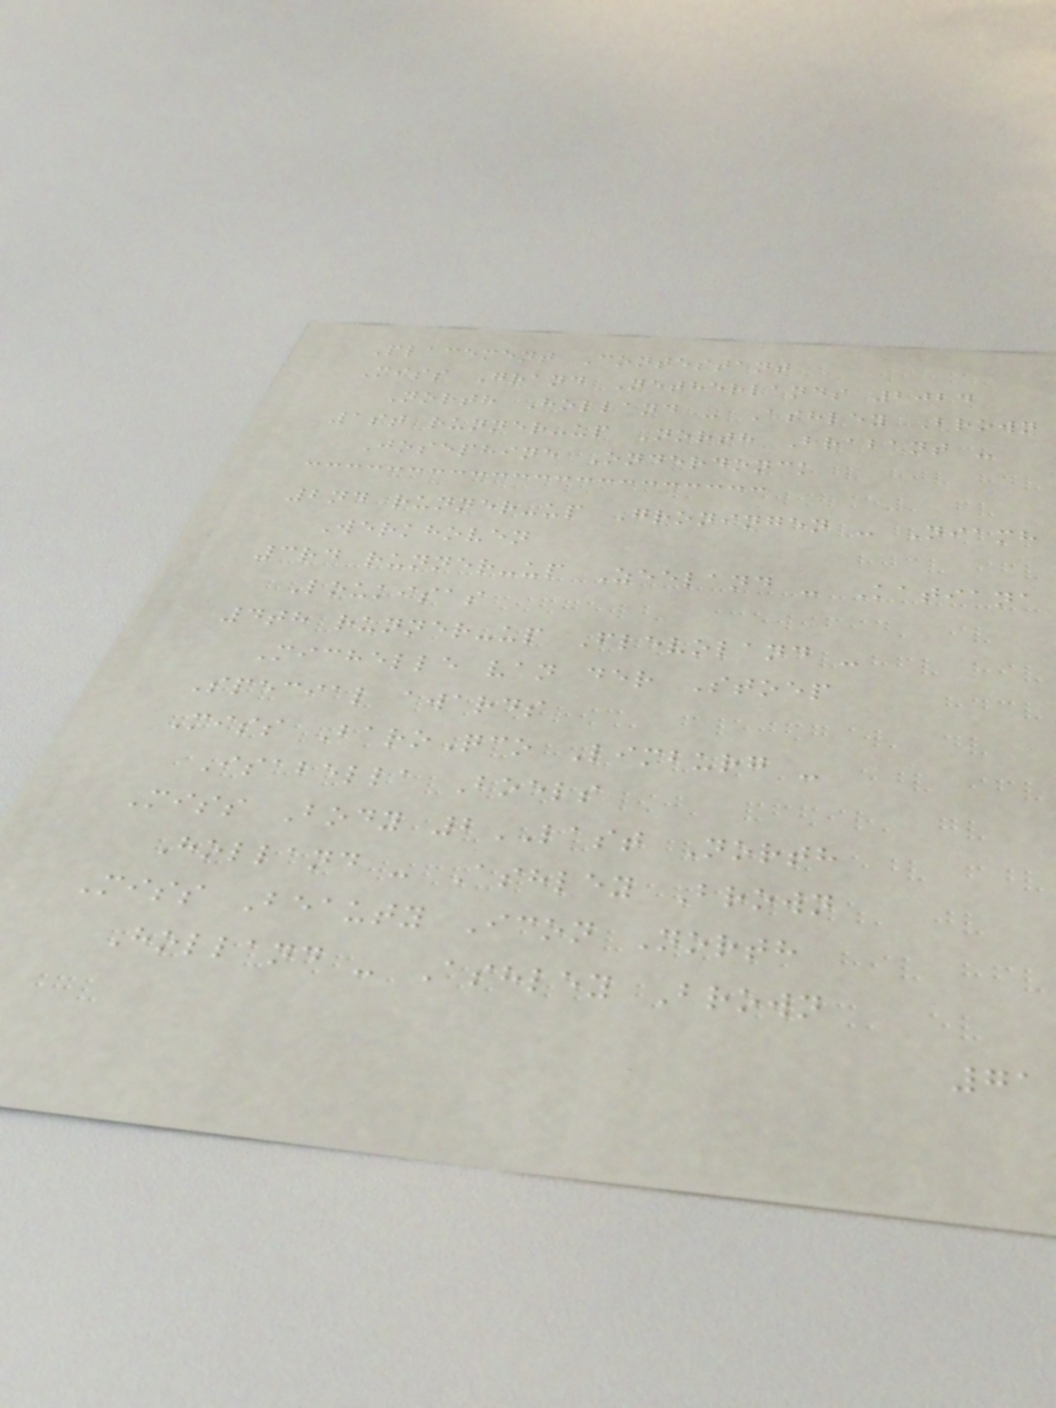Placement Contestant
Miss Grand Netherlands 2024
North Holland - Ashley Brown
1st runner-up North Brabant -
Josephine Onderdonck
2nd runner-up Groningen - Niamh
Werkhoven
3rd runner-up Zeeland - Katiana
Loukisas
4th runner-up Flevoland -
Michelle van der Stoep
Special awards
Miss BaroQco Limburg -
Isabella Boels
Miss Body 2LAST North
Holland - Ashley Brown
Miss Beauty Icon North
Holland - Ashley Brown
71
